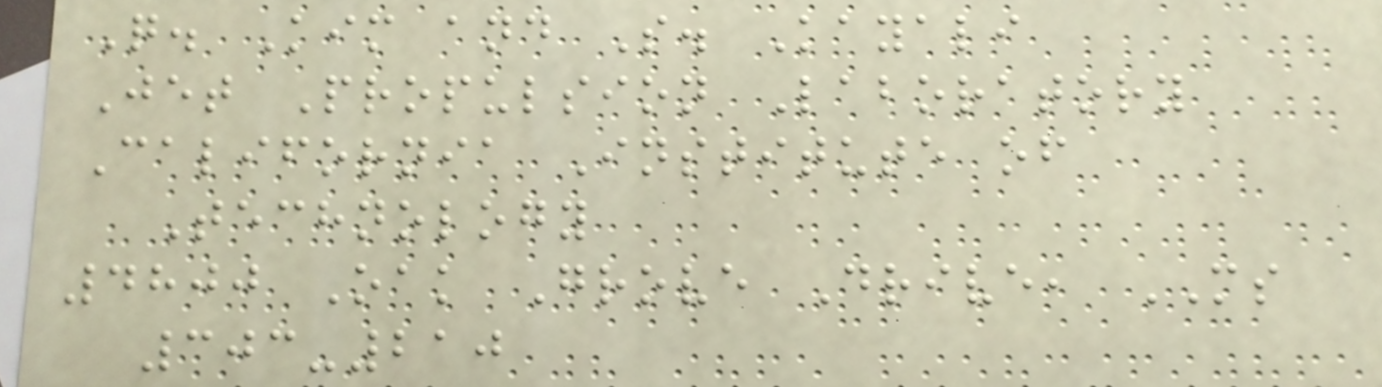Q. Kim and S. Kayali
Jet Propulsion Laboratory
California Institute of
Technology
4800 Oak Grove Drive, MS
303-210
